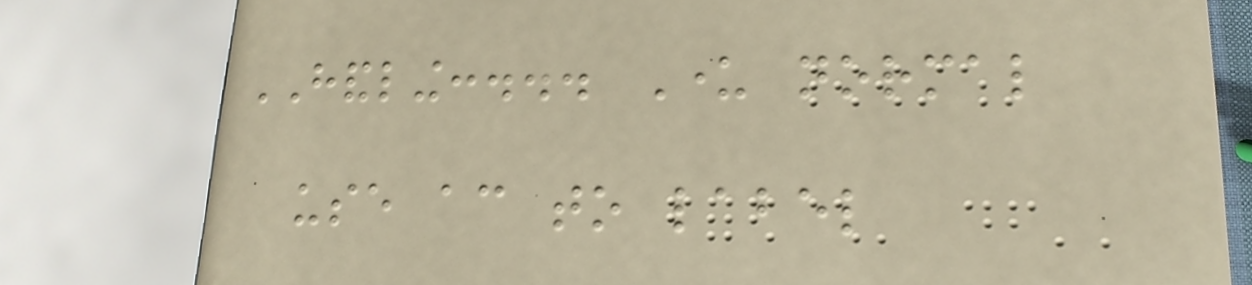HANDLING:... Under normal
use according to label
